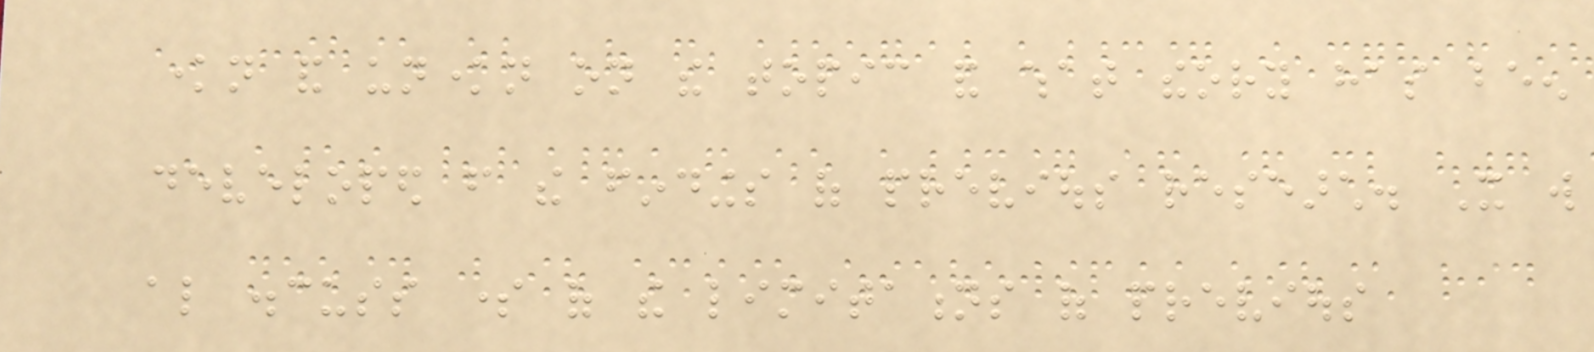known and unknown on the topic and what theory has been
developed from the findings of previous research. It will
also discuss some of the limitations of previous
